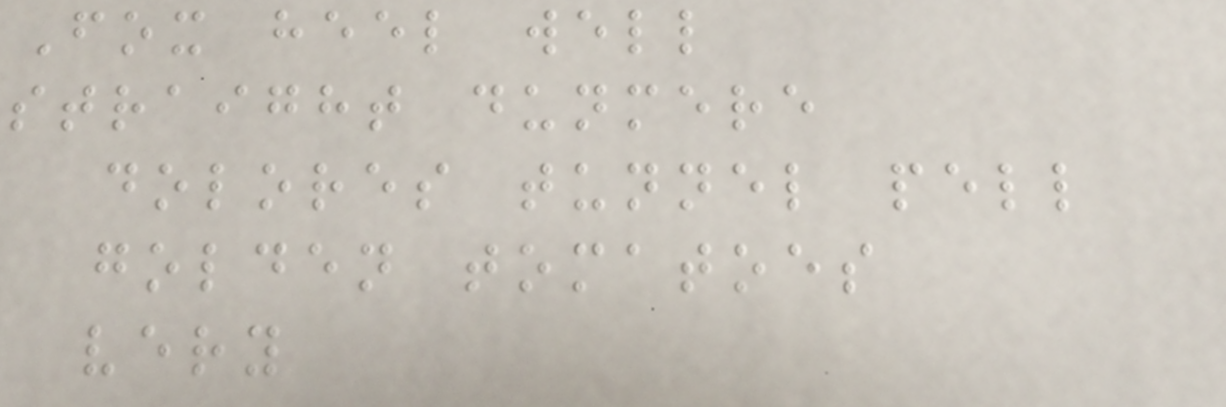Fox heel well
straight dunmere
dolores tunnel pell
golden tomatoes
very
